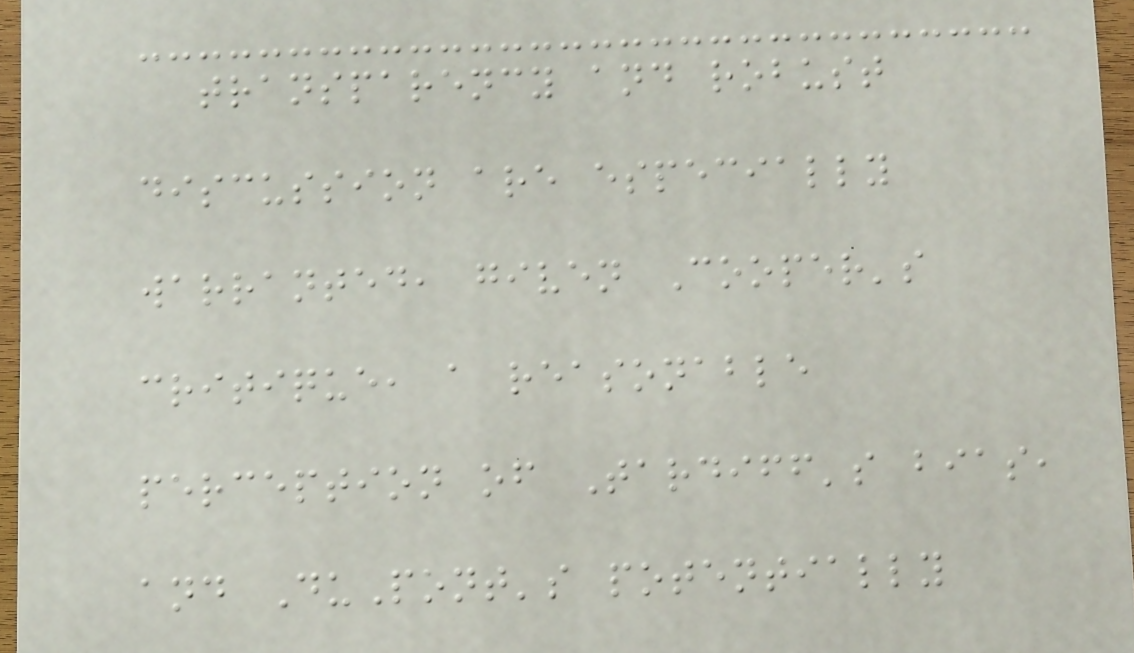transparency and robust
discussion are especially
warranted, given Cooper's
critique, a reasonable
perception of Tardiff's bias,
and DuPont's potentially
